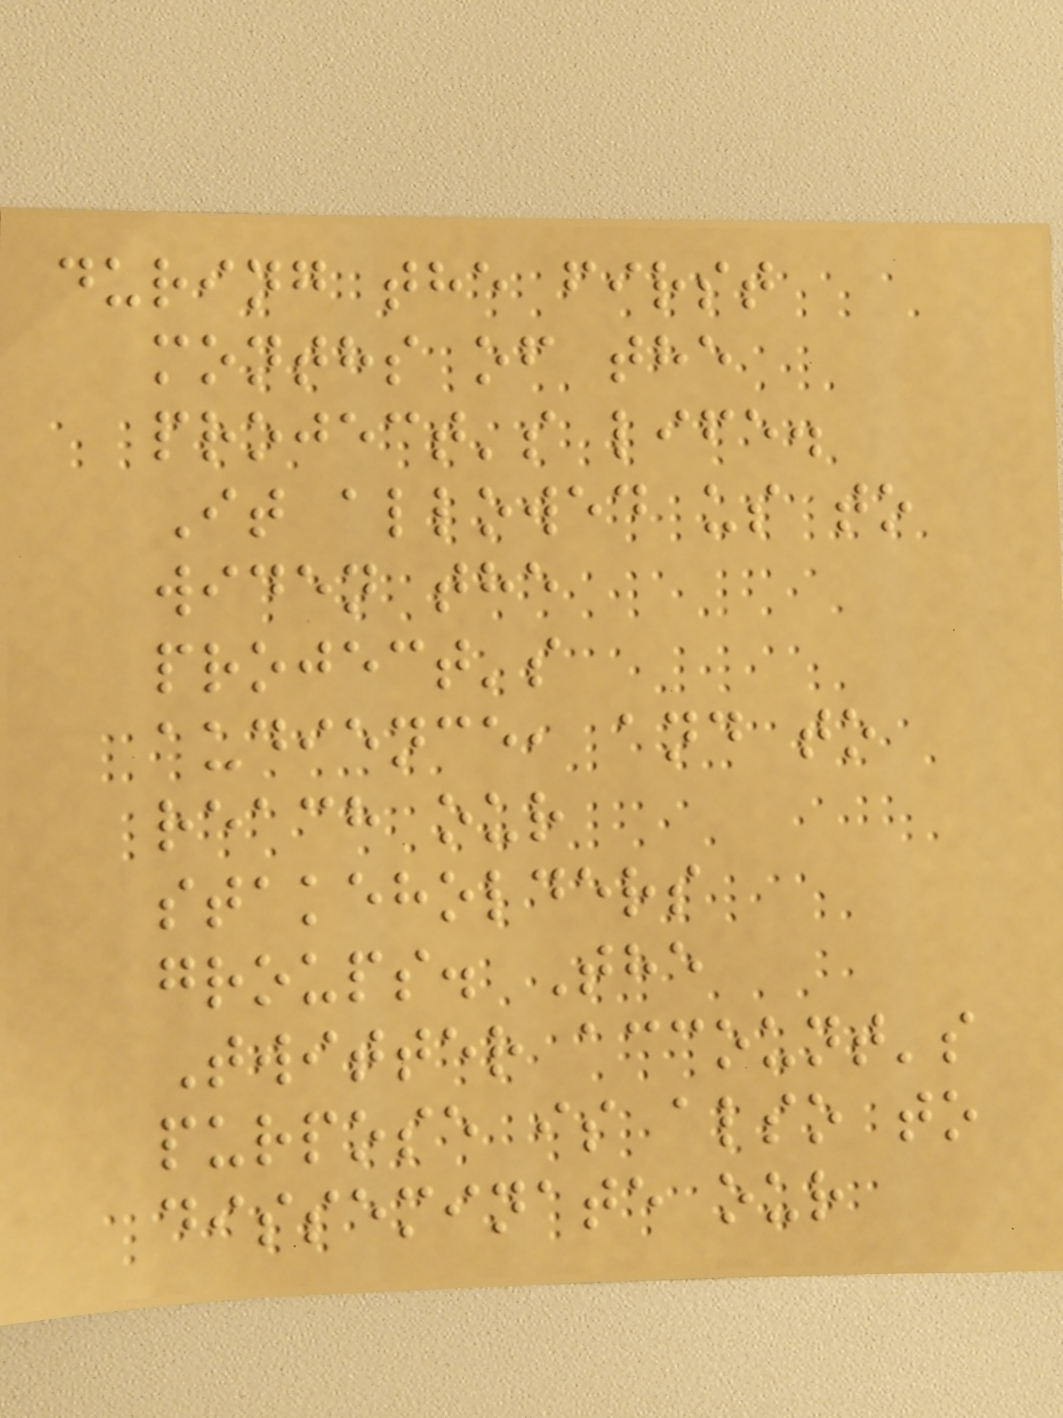during the first
months of the
project's life.
It allowed us to
widen the
project's
audience, and to
reach our
stakeholders
groups. The
Twitter account's
purpose is also to
disseminate our
